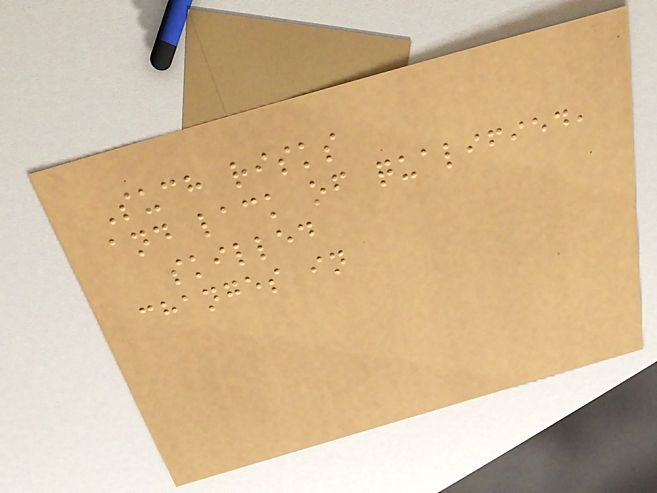Such risks
and lack of qualified,
skilled
changes in
